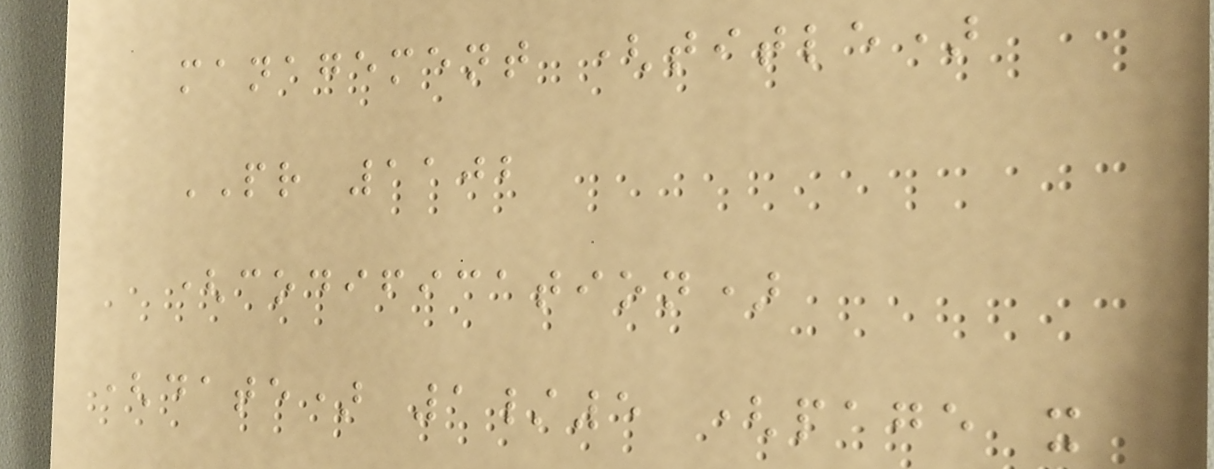management (title)
PR 1102
(codification)
(date) 1/5 (page x
